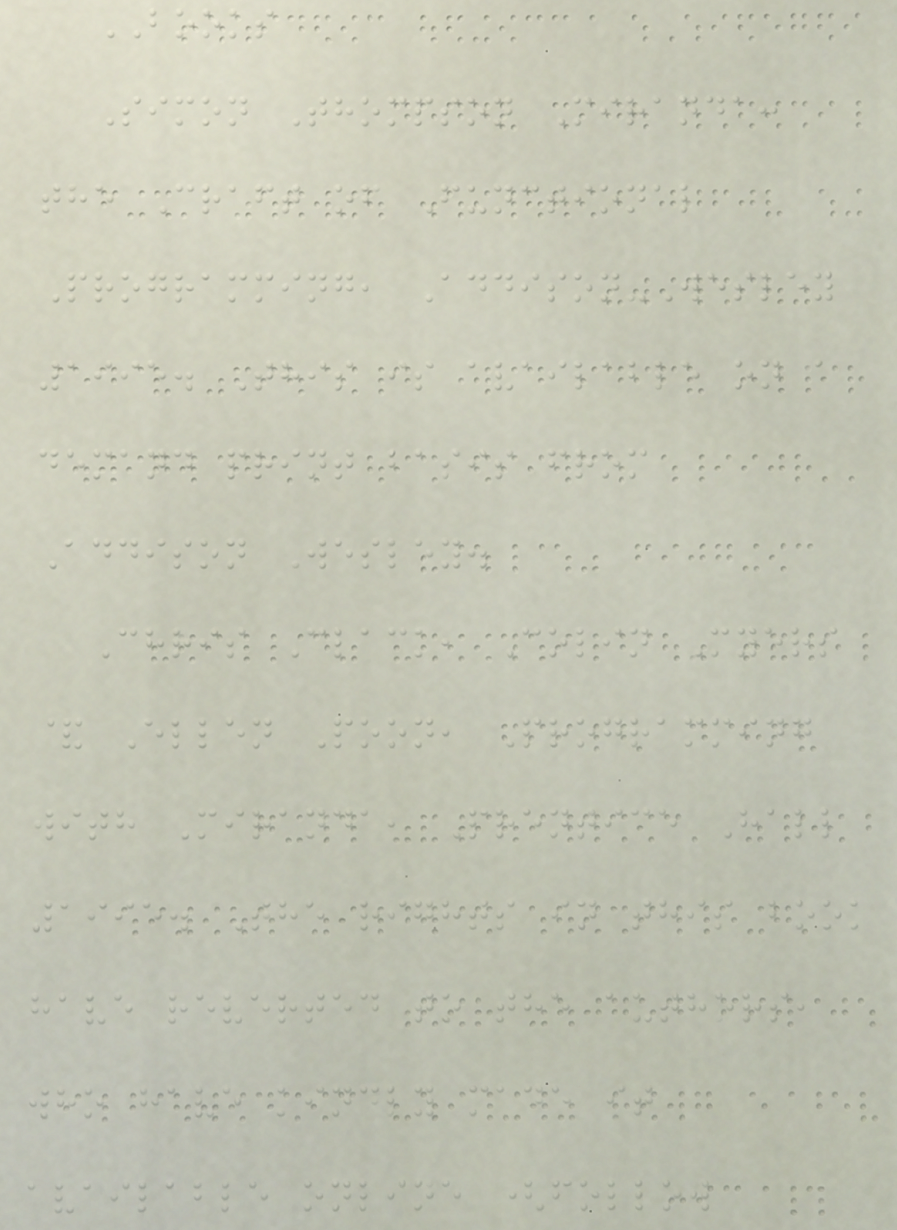BOOKS
Simon Thompson Miranda:
the Craft of Functional
Programming, Addison-Wesley
1995. This is available on a
demand print basis from
Addison Wesley.
Chris Clack, Colin Myers
& Ellen Poon, Programming
with Miranda, Prentice Hall
1995. The rights in this book
have reverted to the authors,
who have kindly made it
available online (follow
